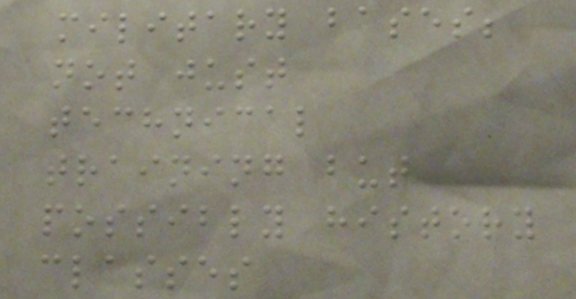military bases;
not just
technical
training but
possibly history
classes
